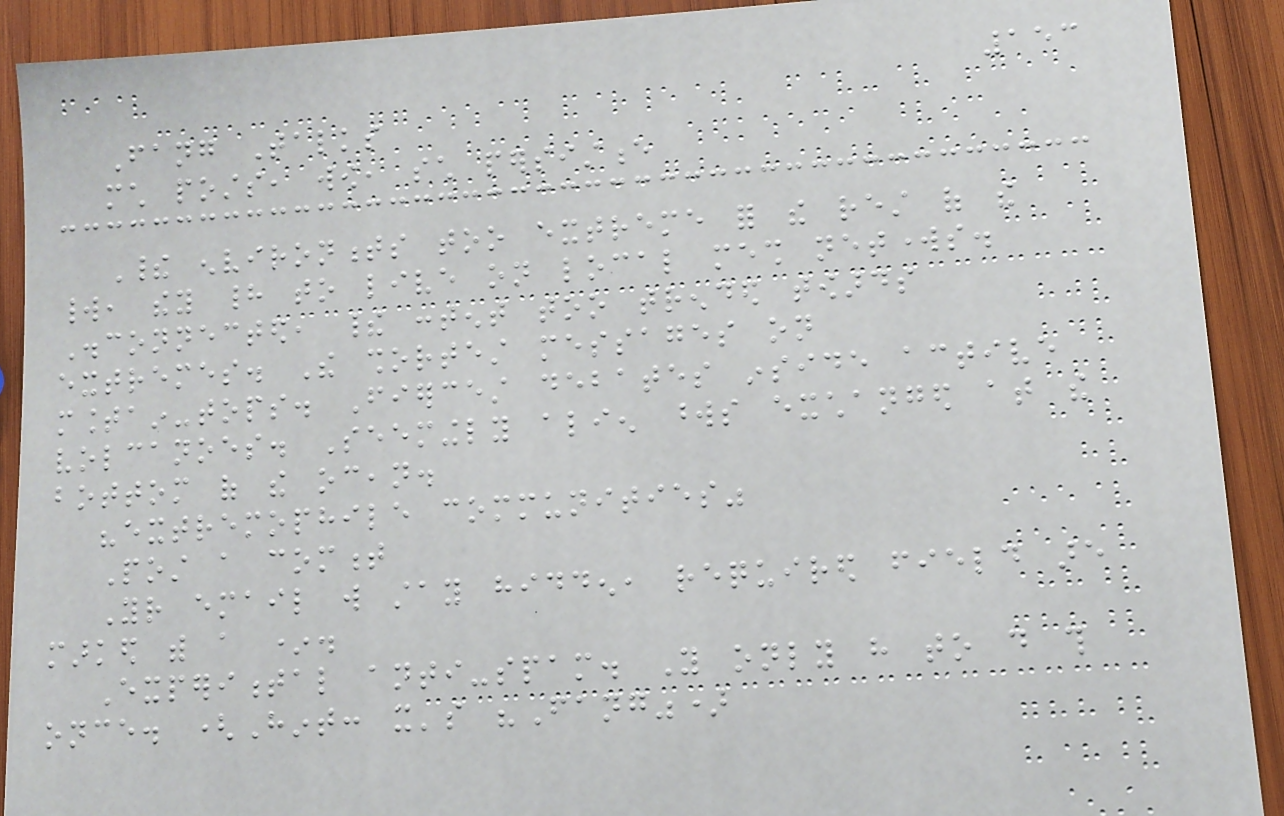153
Fang Talks
much posts, wow, such persistence
Their environments too extreme for the rest of the
world, they had to live on local mesh networks.
Disconnected, their content too trended towards
extremes. The shortest messages on
mountain-tops. Fiercest debates inside active
volcanoes. Seemingly alien words exchanged at the
bottom of the ocean.
"extremophile communities"
Post a comment
Your email will stay hidden, required field are
marked with a *.
Experimental anti-spam. You only have to do this
once. (Hint: it's "Fang")
